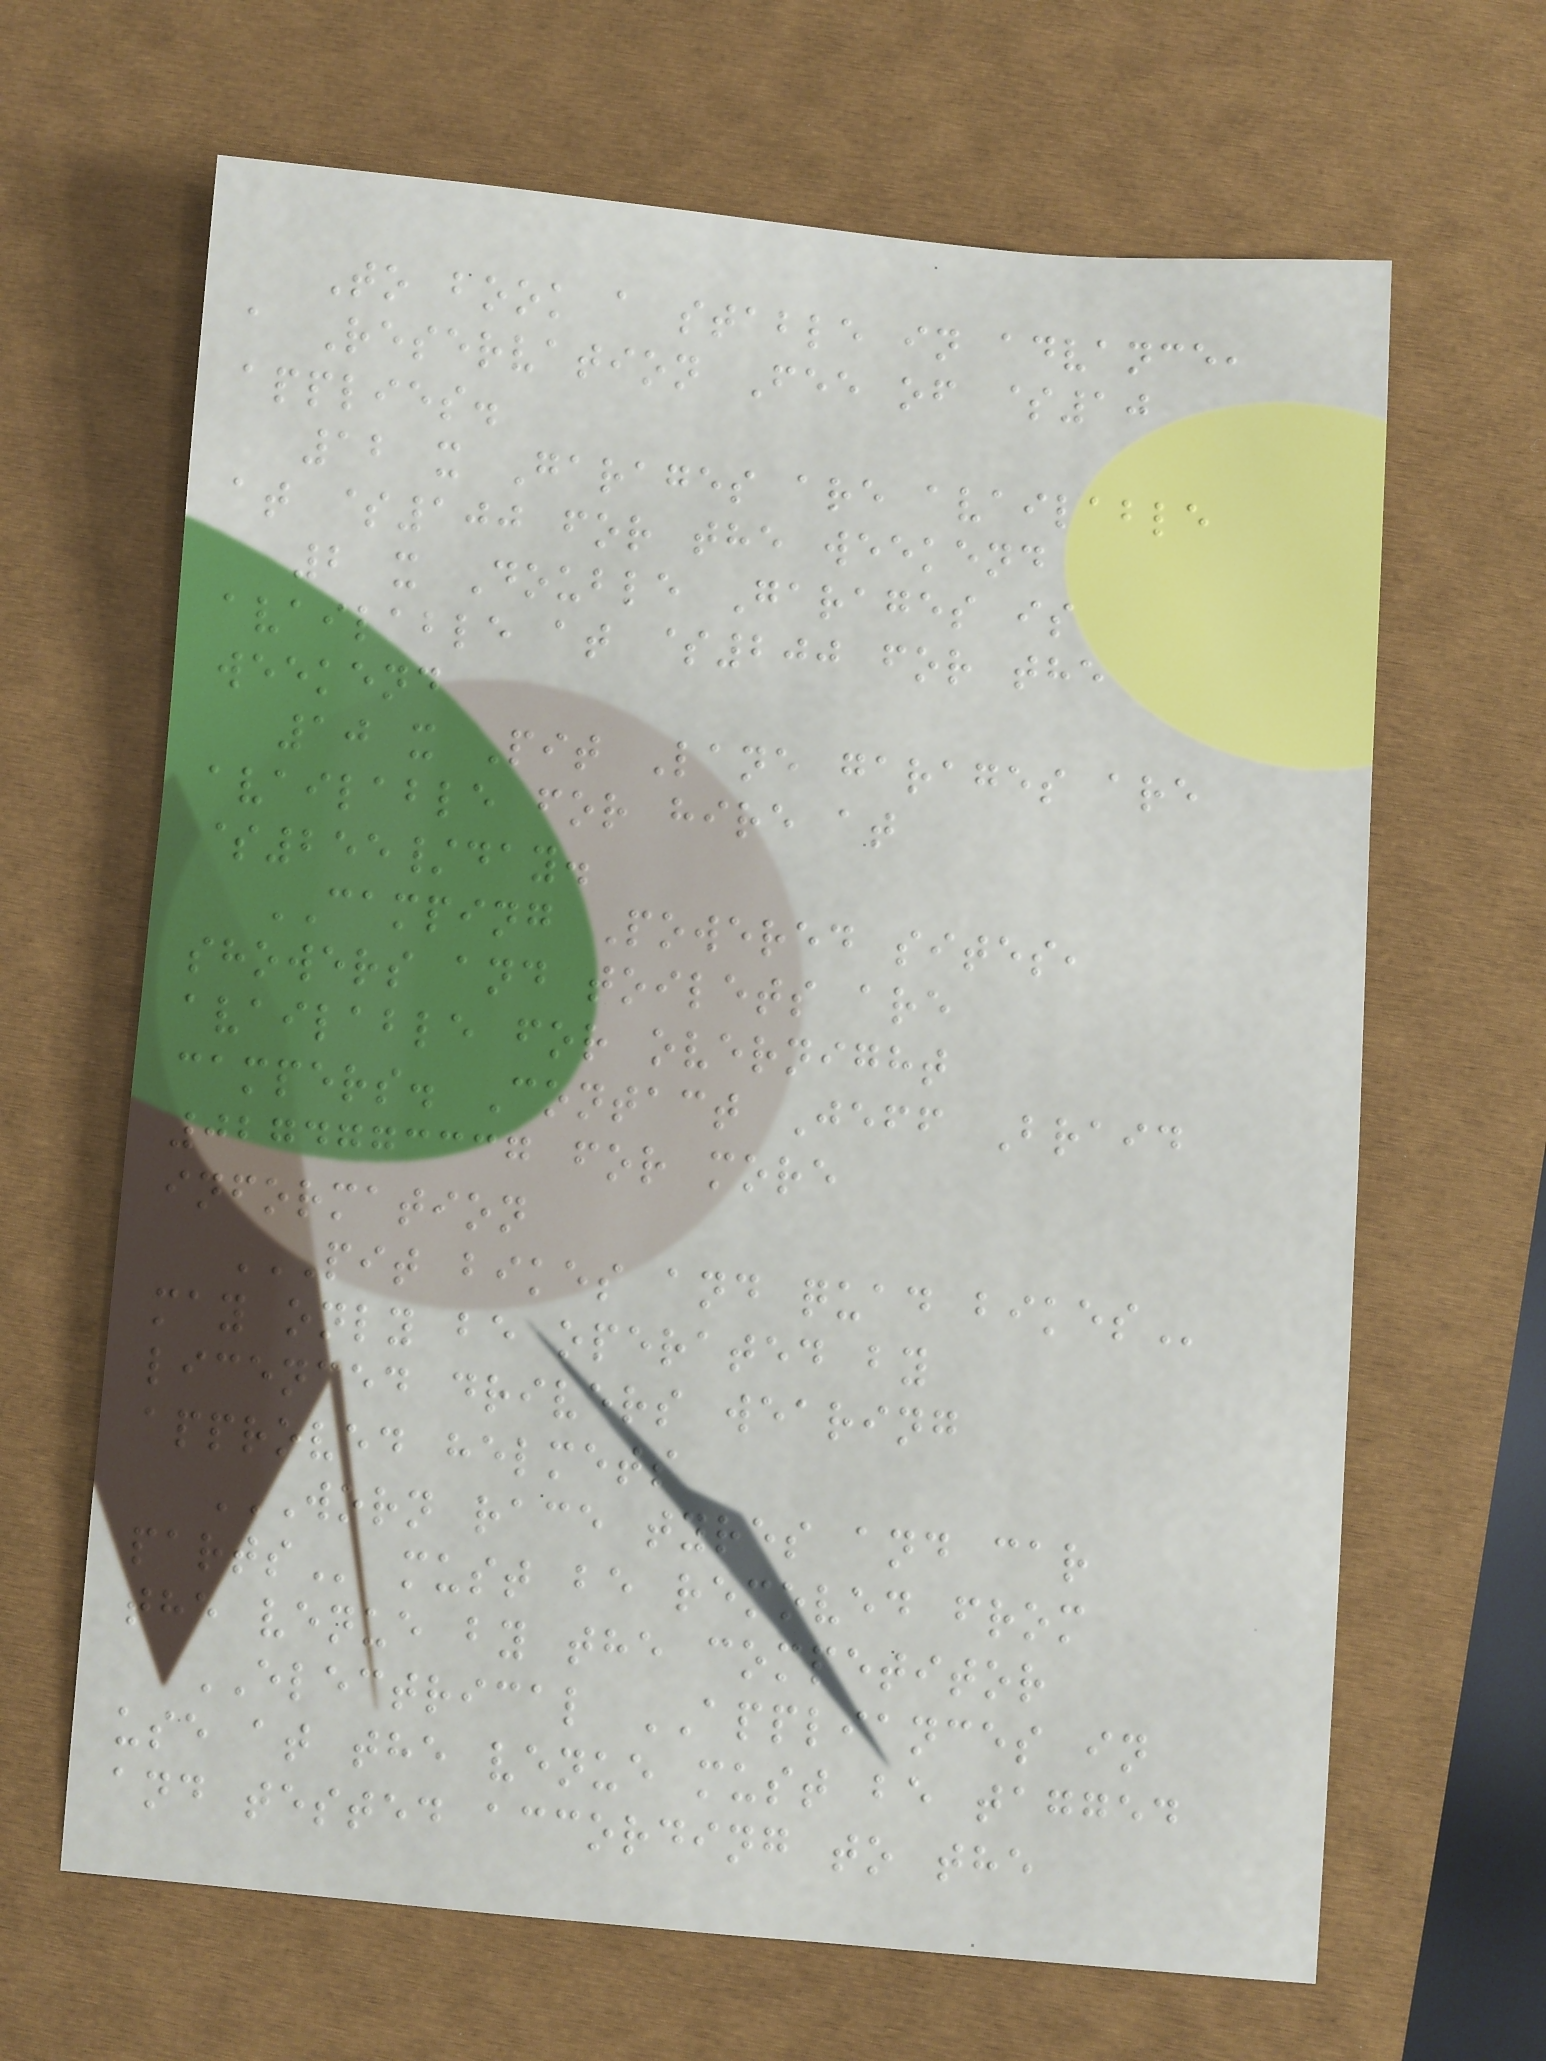To book a stable in advance,
a Reservation Fee of $10
applies.
12 x Garages are available
at $100 for the weekend
2 x Double Garages is
available at $200 for the
weekend
10 x Pit Lane garages are
available for hire at
$255/day.
CAMPING Powered sites,
showers and toilets are
available for overnight
campers. Contact Jeff Braid
0274773337 for more
information
PIT BIKES AND QUAD BIKES
may only be operated by
licenced drivers wearing
approved helmets
WORN RACE TYRES AND CAR
PARTS must be removed from
the venue by the competitor
ELECTRICAL APPLIANCES in
use at the venue must be tagged
and tested according to the
